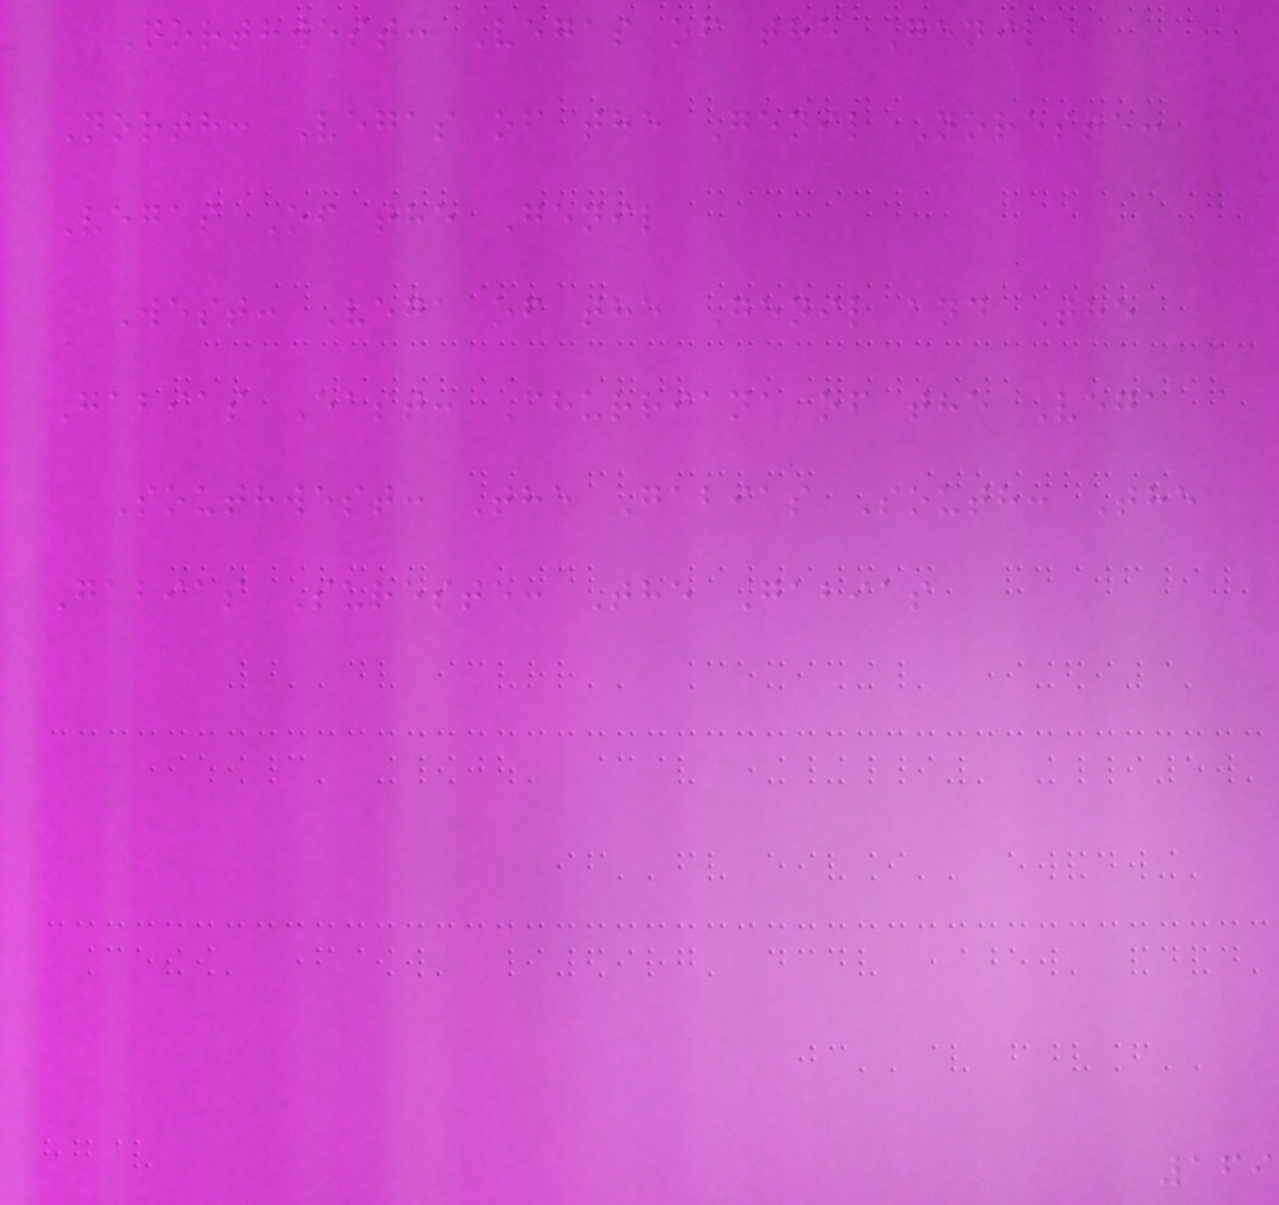Northwest: Vegas of the Genil
North: Vegas of the Genil Noreste:
Vegas Of the Genil
West: Vega of the Genil and The
Gabias East: Churriana of the Vega
Southwest: The Gabias South: The
Gabias Sureste: The Gabias
169
